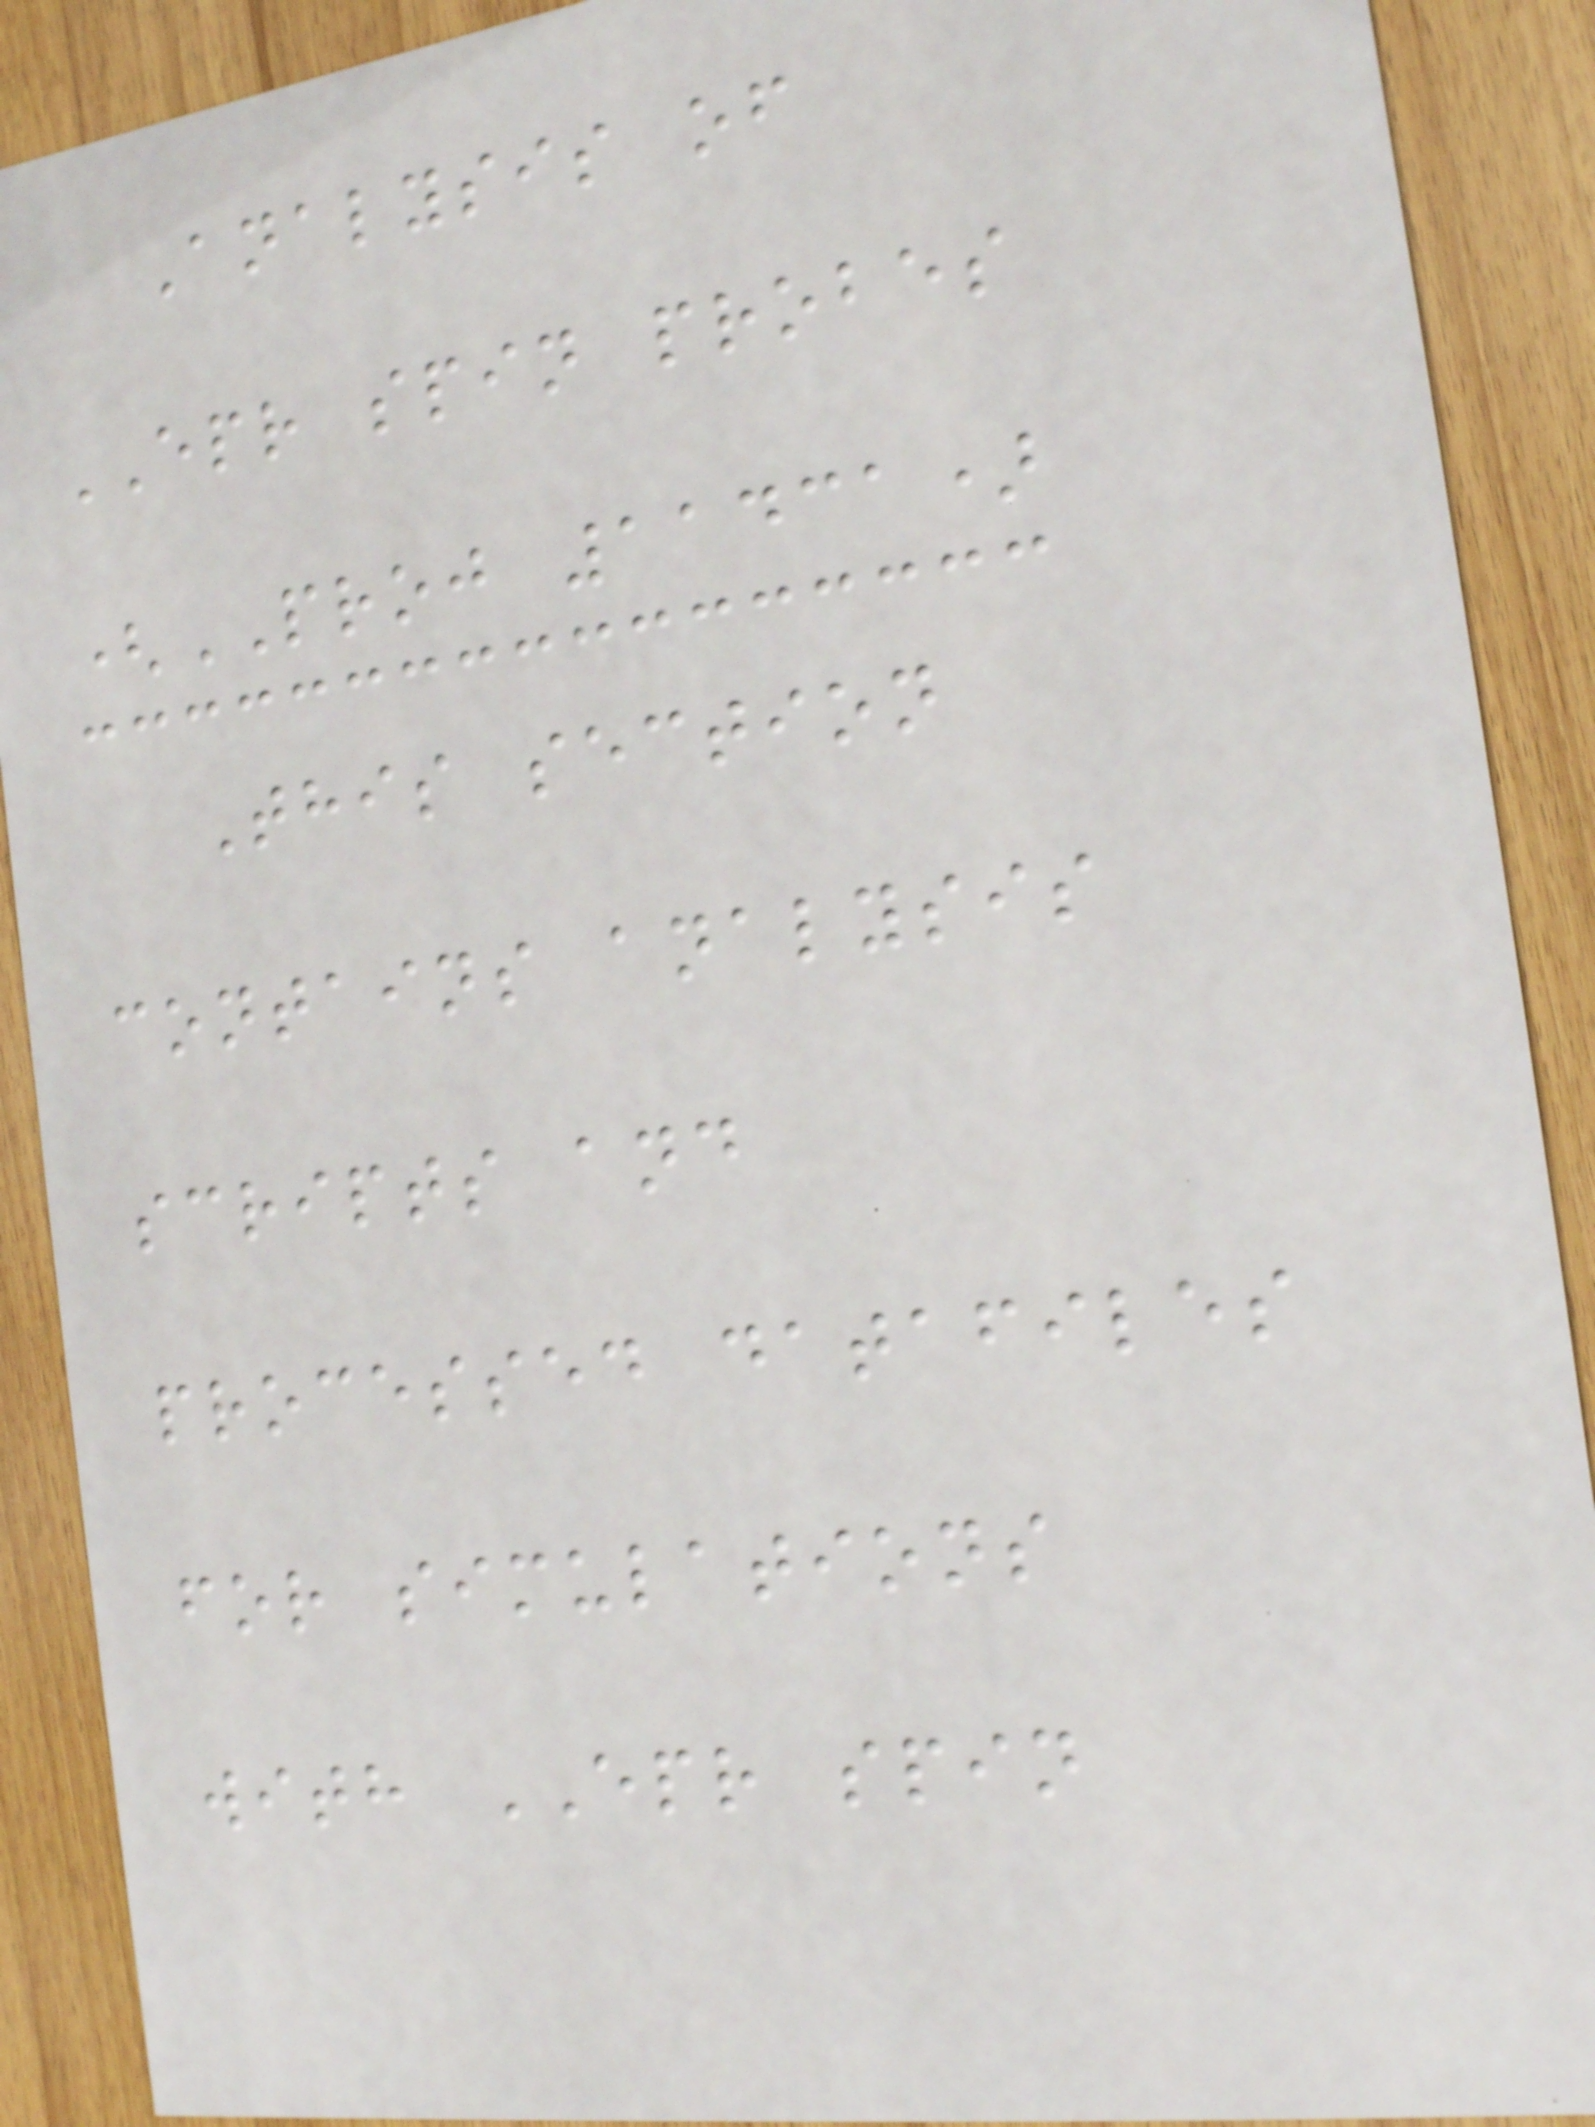Analysis of
EPR spin probes
(PROJ 11431)
This section
contains analysis
scripts and
processed datafiles
for simulations
with EPR spin
